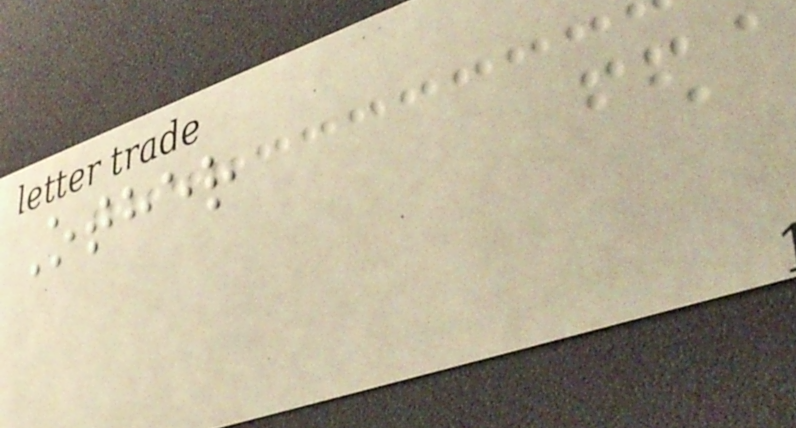Other
